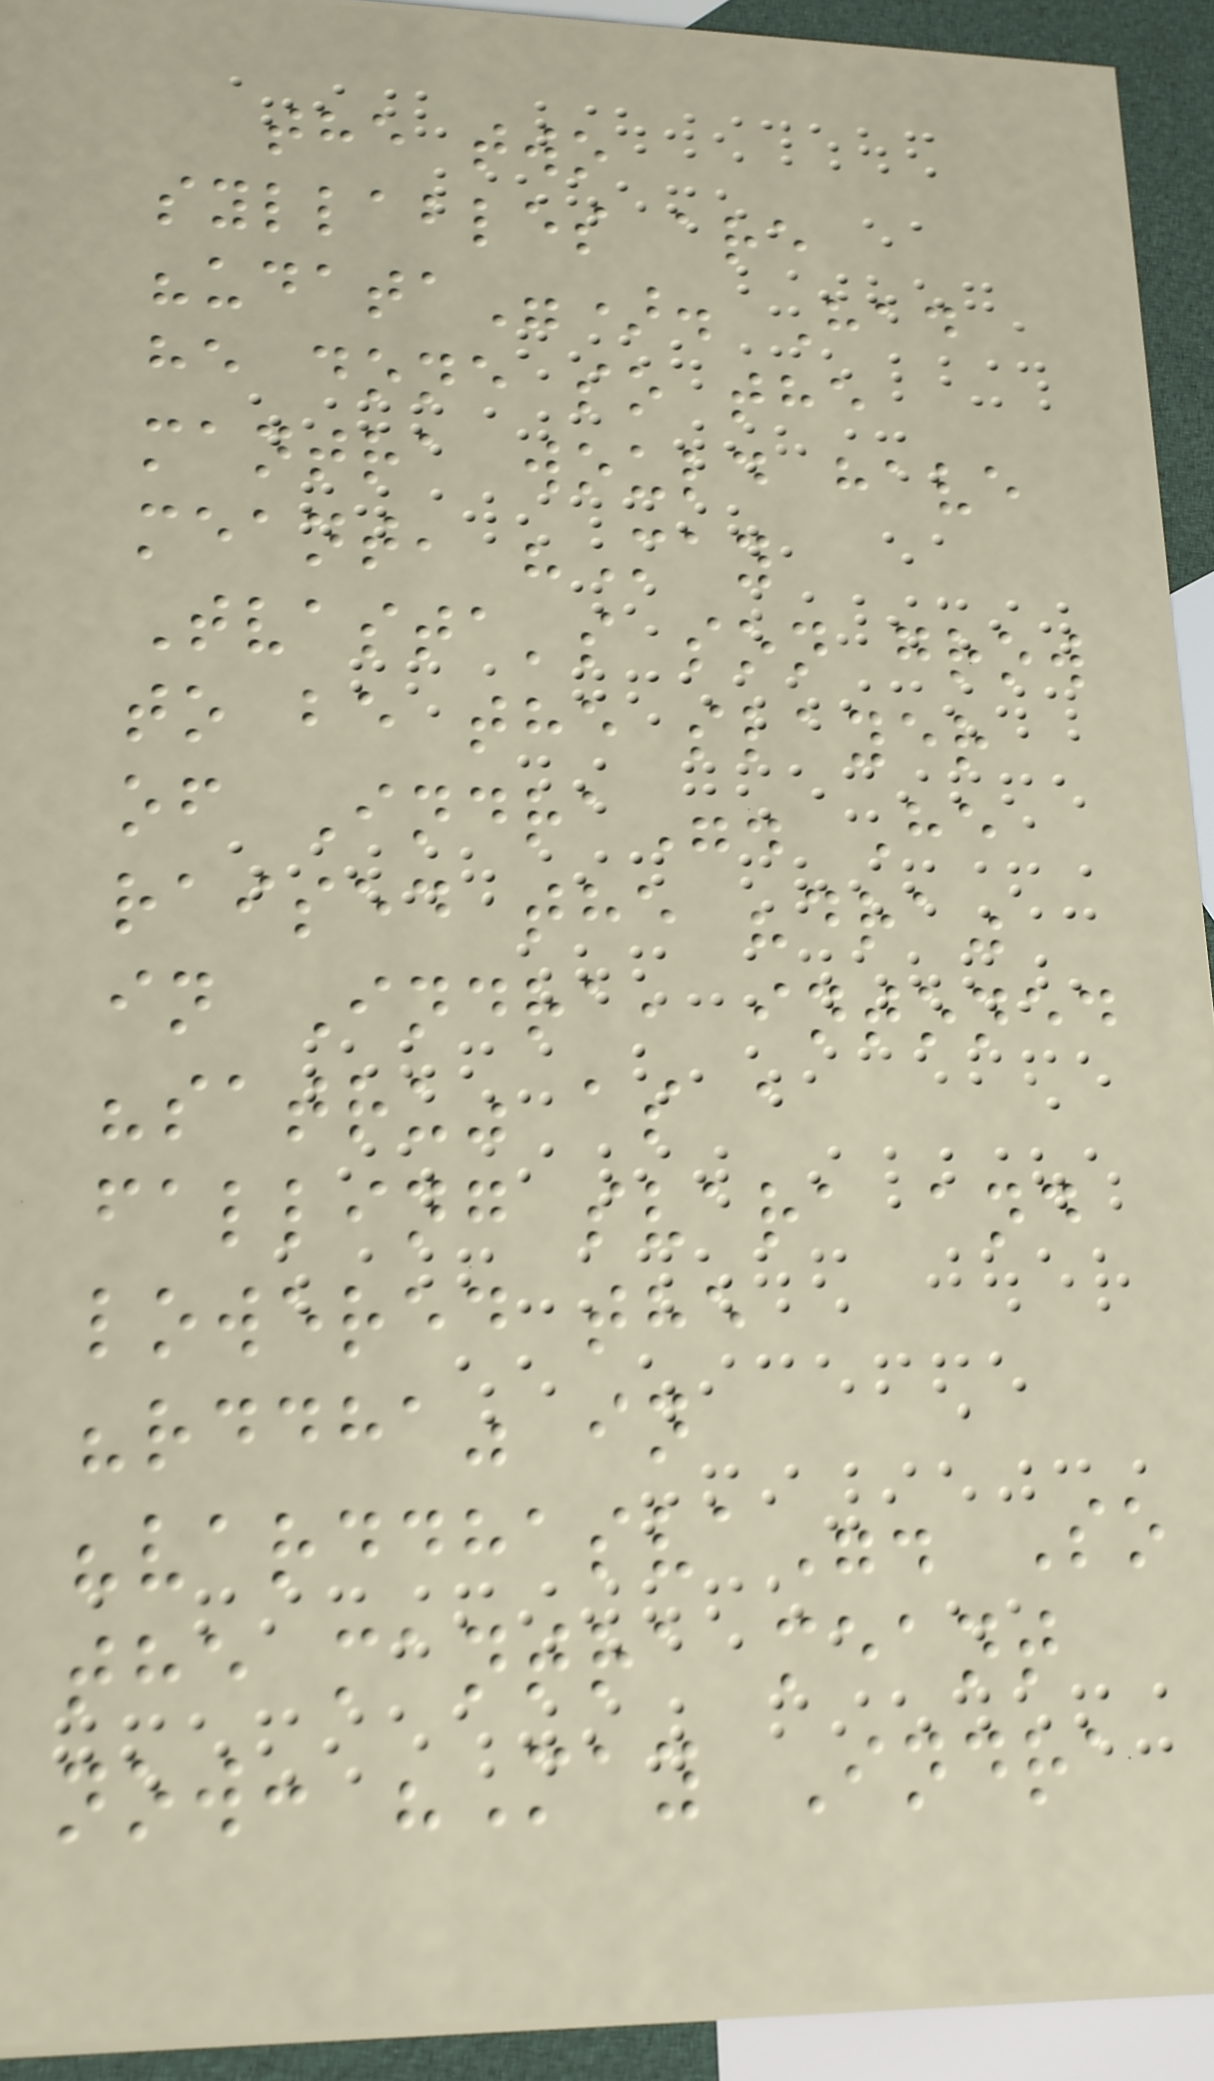the two
syllables are
"udata"). Had
he done so the
mantra would have
meant, "May
Tvasta's son grow
to be the slayer
of Indra". He
raised the "dra"
in Indra, intoned
"satru" as a
falling svara and
lowered the
"rddha" in
"varddhasva". So
the mantra meant
now: "May Indra
